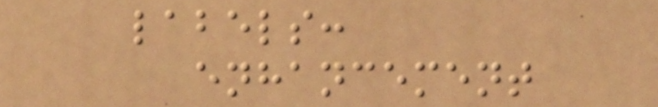labels:
enhancement
